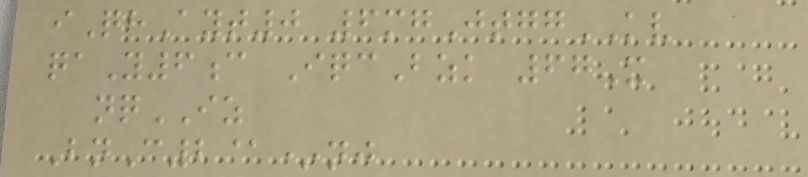iQhAyt0 6mgJtggKV
qaY6c IqcBzk 67X
nqIZ
BnC2@*nj
